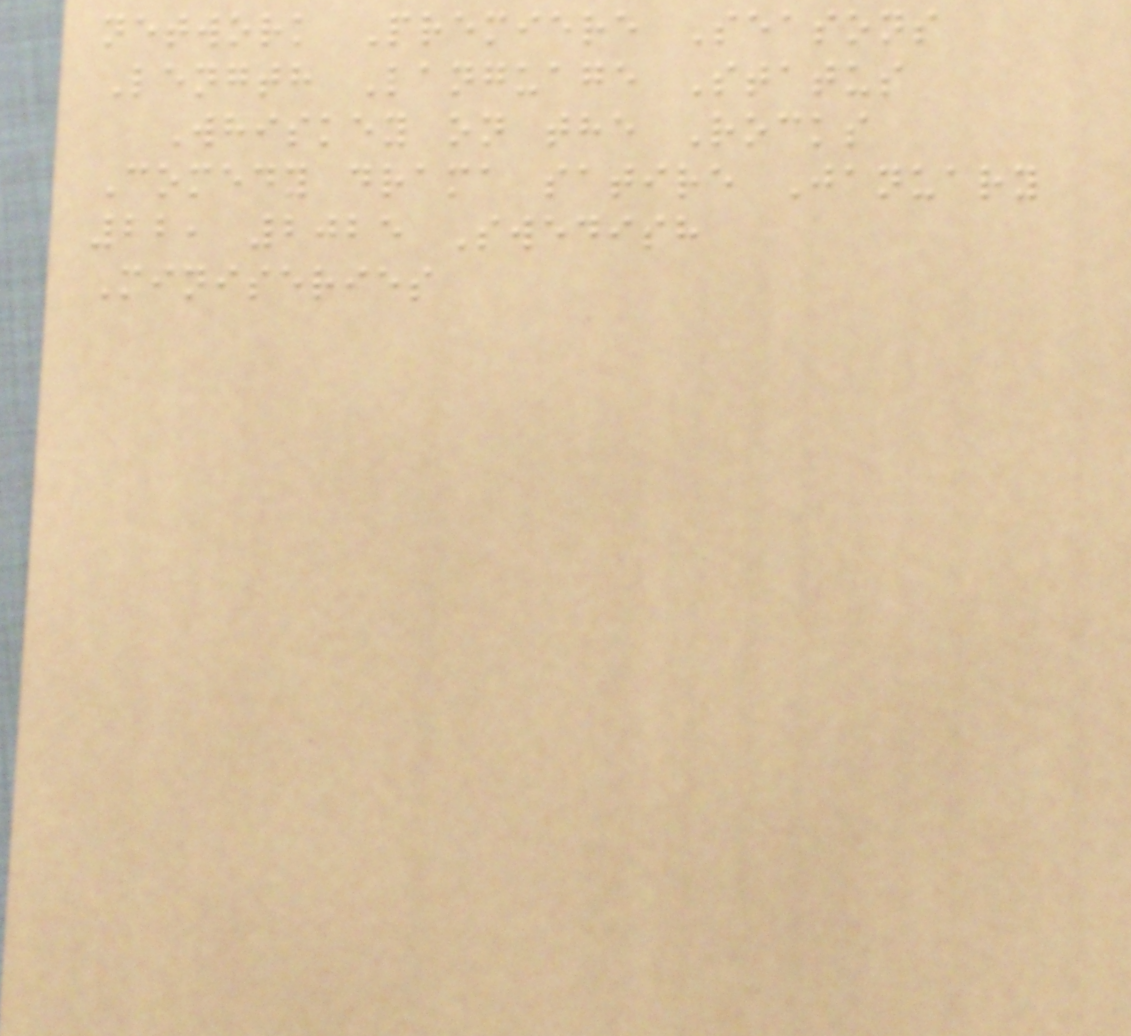network Premiere Seasons
Length Language Status
Whiskey on the Rocks
Comedy drama satire January
22, 2025 Swedish
Miniseries
